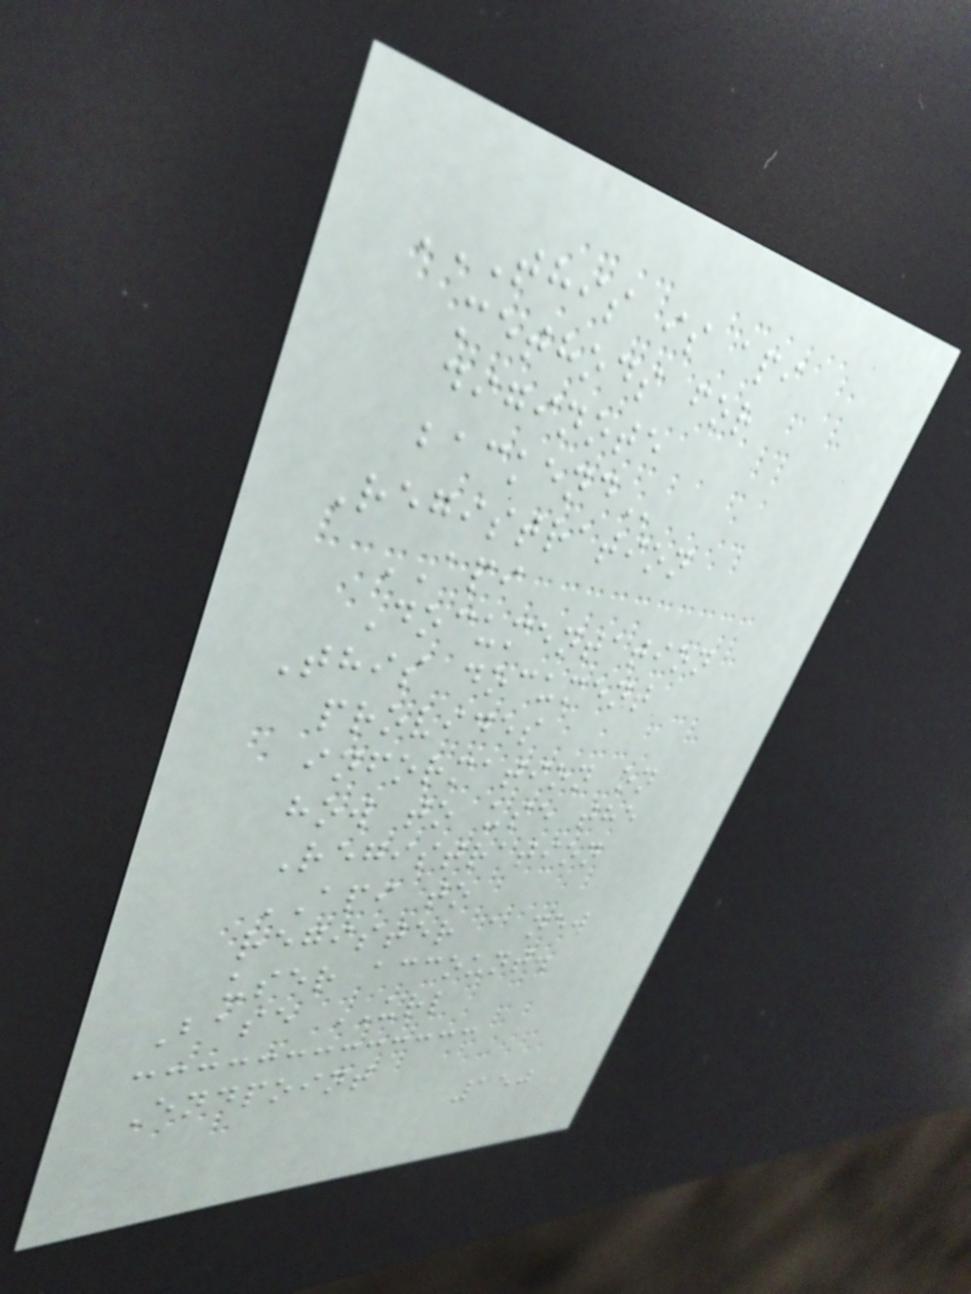THIS IS API
METHODS FOR
DIGINOTE
BACKEND
Registration
API
Documentation
This document
provides
information on
how to use the
Registration
API to
register a new
user account.
Base URL
Endpoint
150
